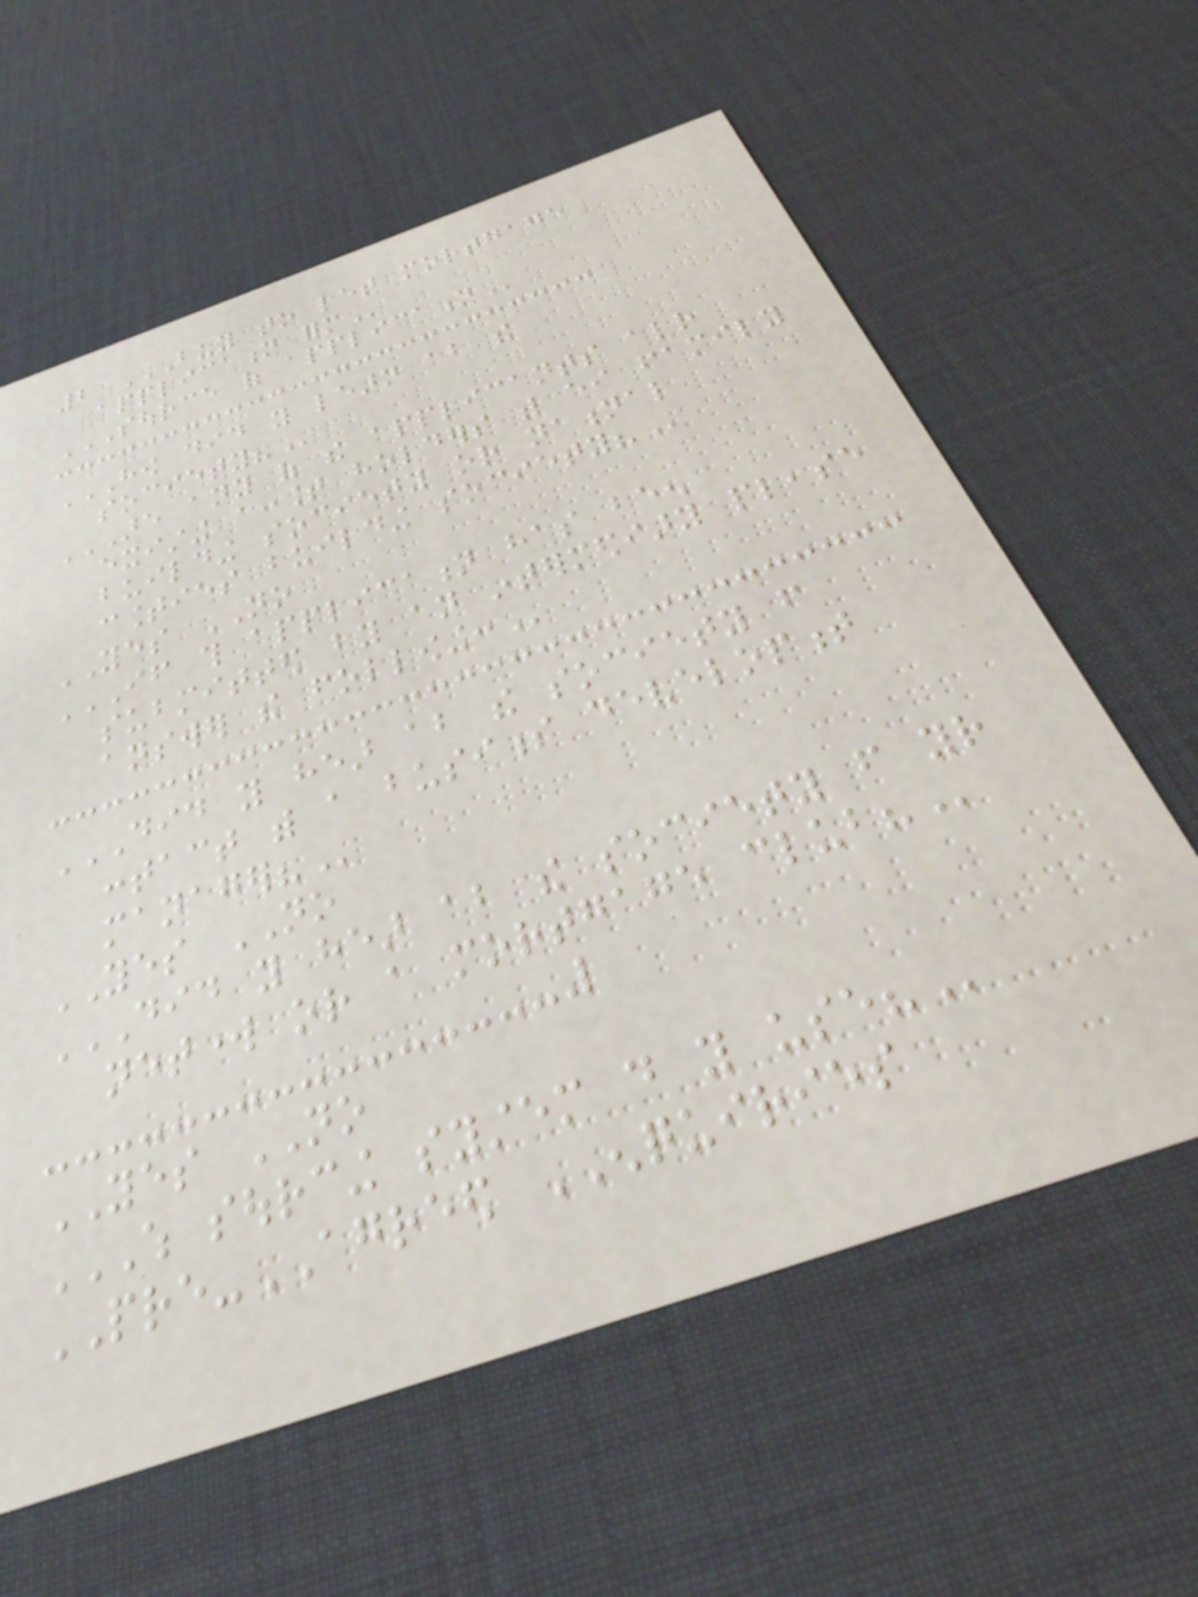2 BUY TO LET MORTGAGE
APPLICATION FORM
SOURCE OF APPLICATION
HOW DID YOU LEARN ABOUT THE
SOCIETY?
ARE ANY OF THE APPLICANTS ALREADY
EXISTING ACCOUNT HOLDERS WITH EITHER FAMILY
BUILDING SOCIETY OR NATIONAL
COUNTIES BUILDING SOCIETY?
YES NO
IF THIS APPLICATION HAS BEEN
SUBMITTED BY AN INTERMEDIARY PLEASE
ANSWER THE FOLLOWING:
DID YOU HEAR ABOUT THE SOCIETY FROM
CONTACT WITH A BUSINESS DEVELOPMENT
MANAGER?
YES NO
DID YOU HEAR ABOUT THE SOCIETY FROM YOUR
NETWORK OR A MORTGAGE CLUB?
YES NO
WHICH SOURCING SYSTEM DO YOU USE?
PRE-AGREED ENQUIRIES
